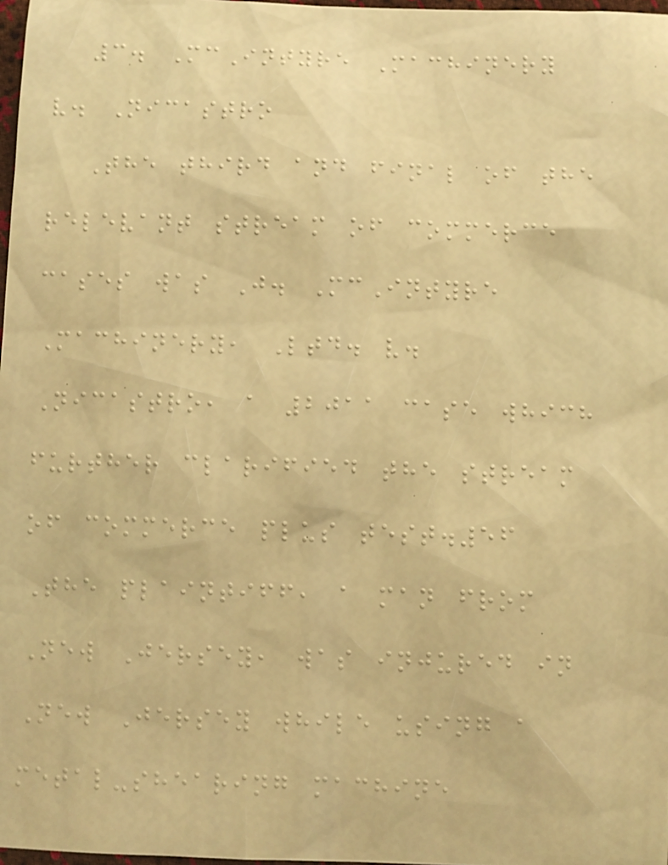3. McIntyre Machinery
v. Nicastro
The third and final of the
relevant stream of commerce
cases was J. McIntyre
Machinery, Ltd. v.
Nicastro, a 2011 case which
further clarified the stream
of commerce plus test.56
The plaintiff, a man from
New Jersey, was injured in
New Jersey while using a
metal-shearing machine
